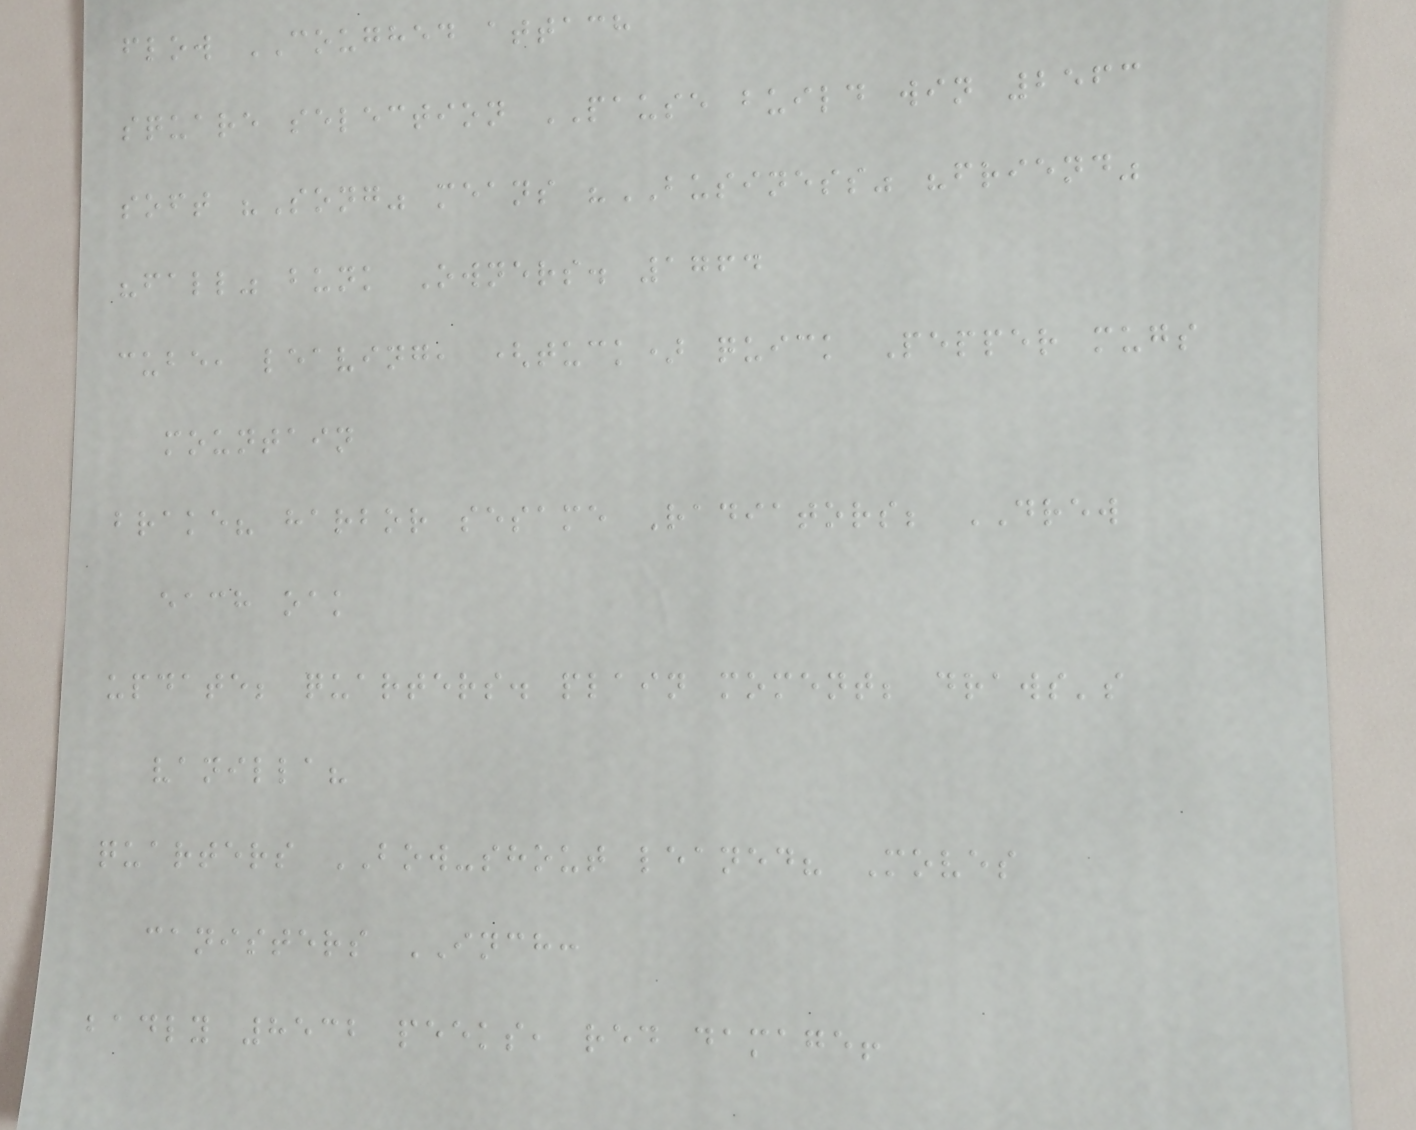flow COUGHED attach
square selection PAUSE build win 2563
soft "Song" means "BUSINESS" "friend"
"fall" bunk Owners. 1764
cube, leaving, (tuck) quick Pepper mugs
mountain
brake? harbor sesame Radiators; DREW
each oak
update; quarters. plain moment; draws's
vanilla?
quarters BOW-shout leaned? Moves
canisters INCH:
badly 8532 peeks, red damage!
